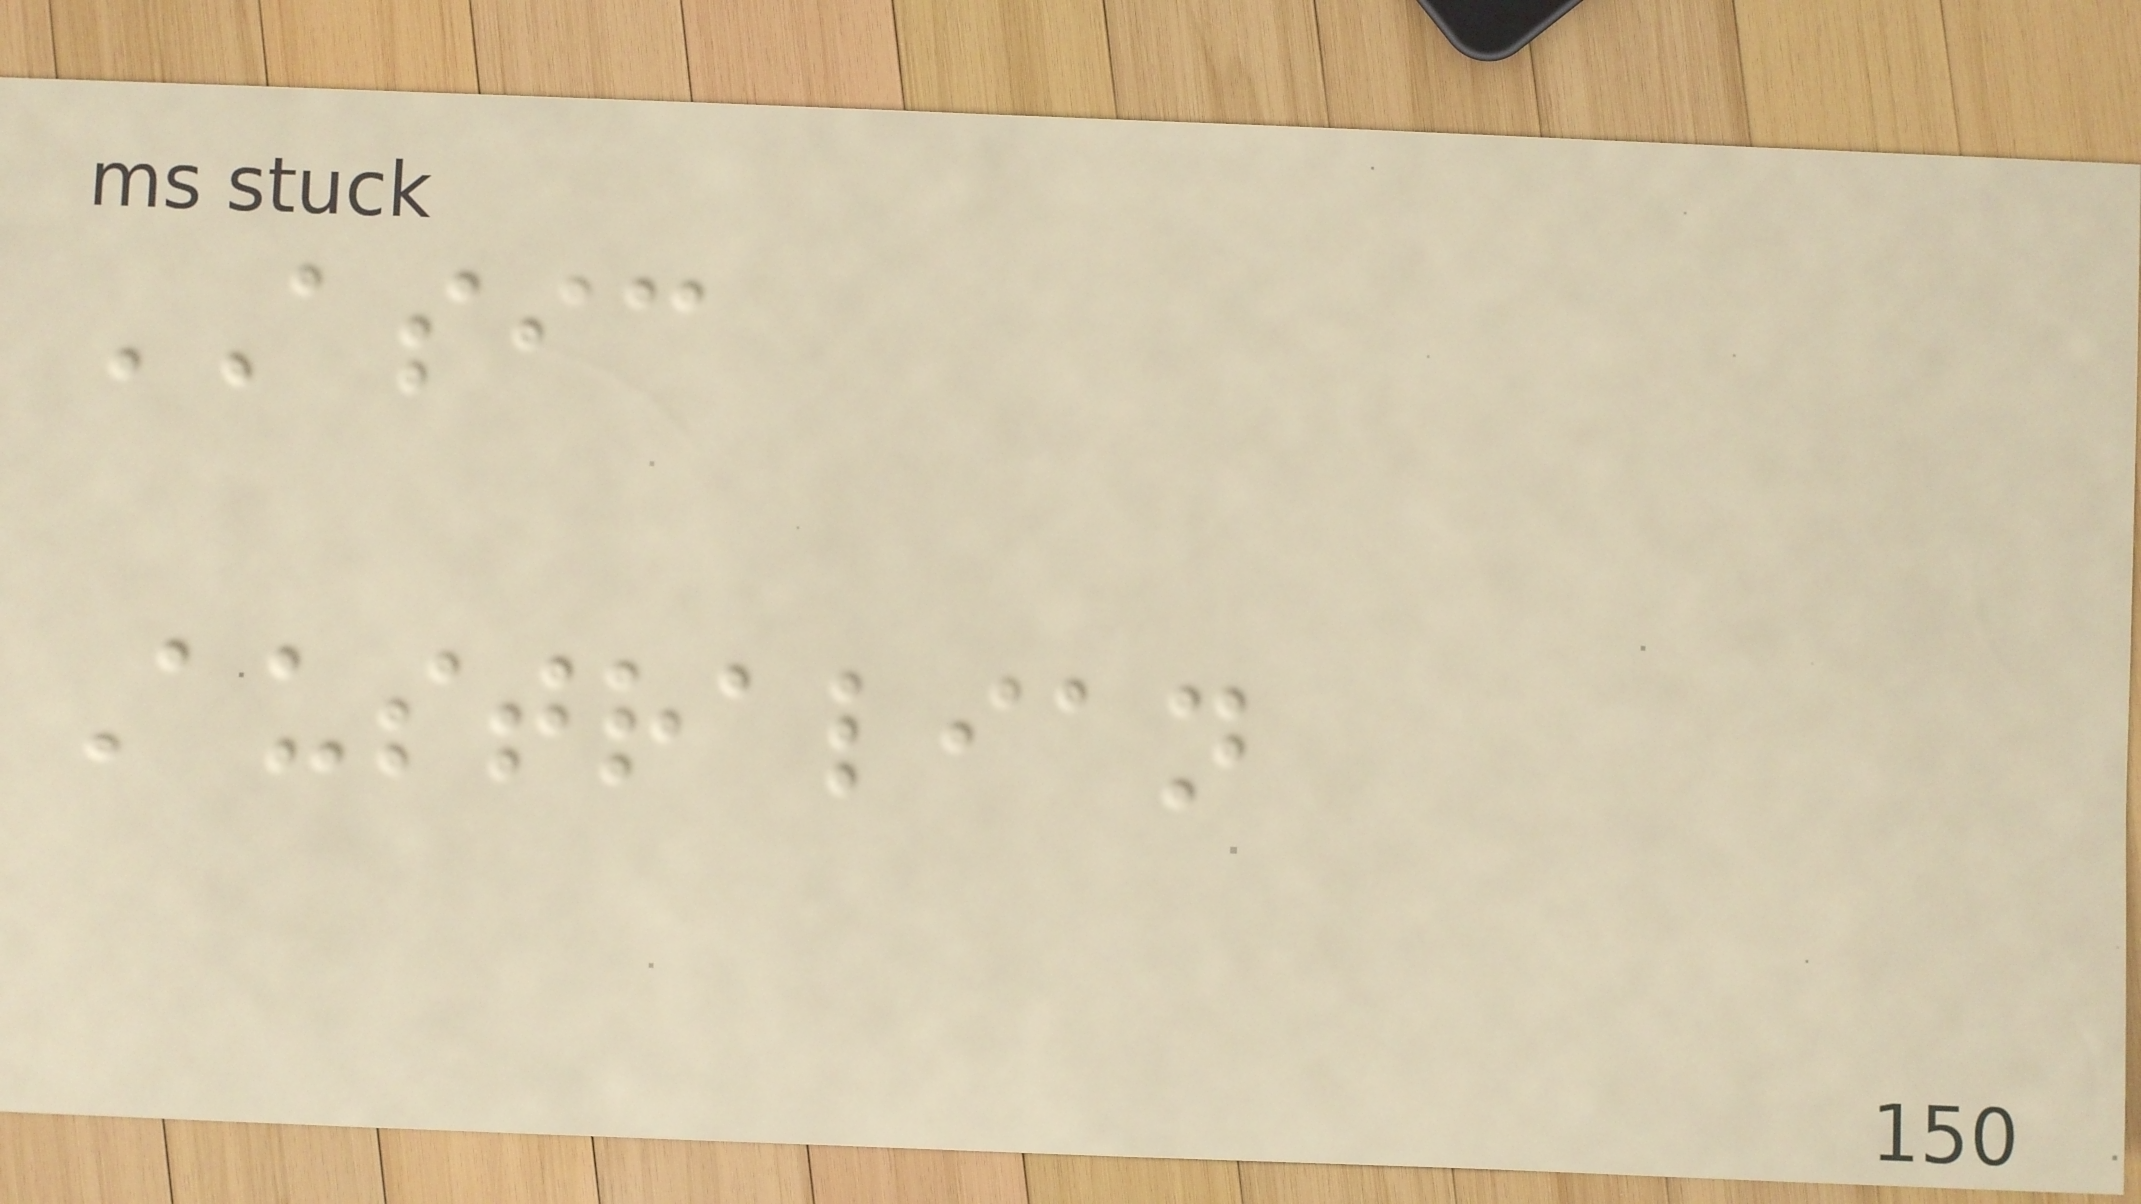ASIC
Australian
